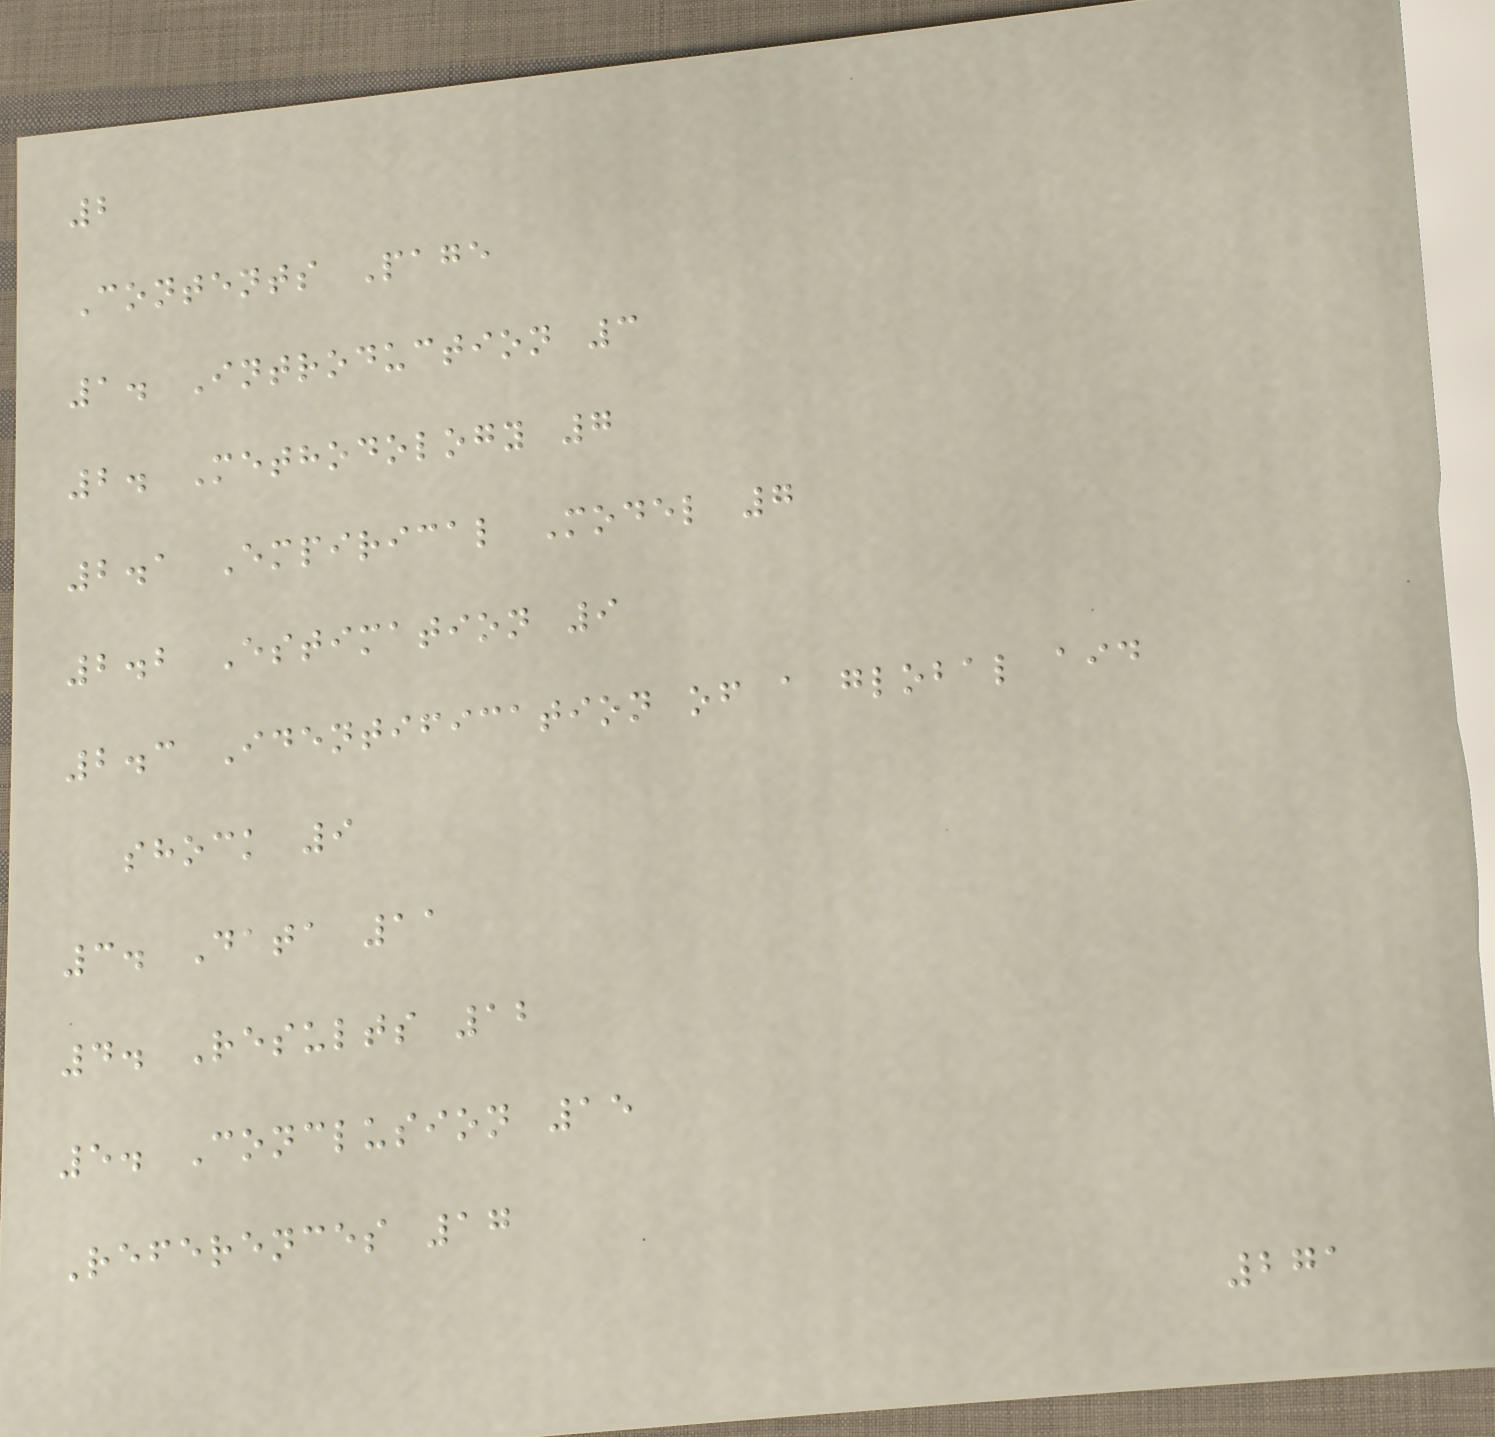2
Contents Page
1. Introduction 3
2. Methodology 7
2.1 Empirical Model 7
2.2 Estimation 9
2.3 Identification of a global aid
shock 9
3. Data 11
4. Results 12
5. Conclusion 15
References 17
271
